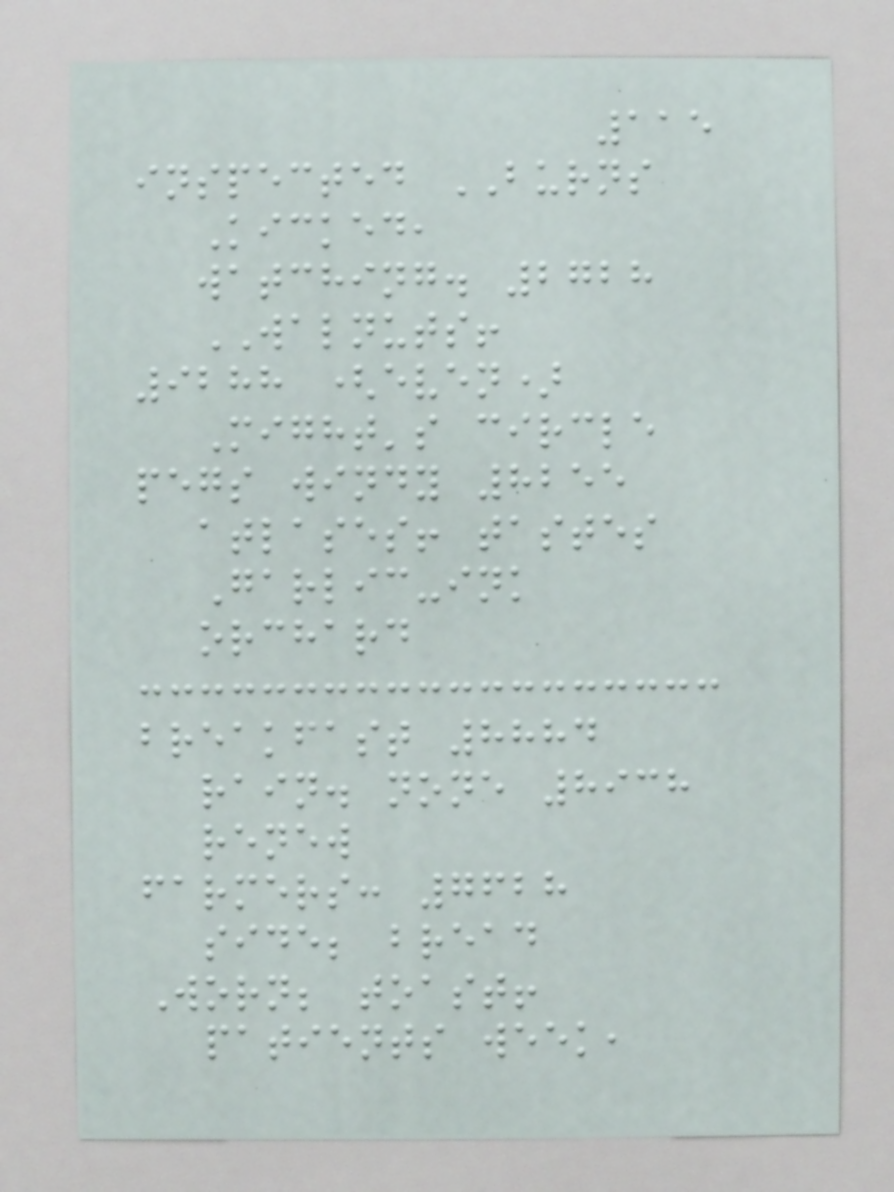115
inspected BURNS
Kicked,
watching. 2728
WALNUTS!
9288 (even)
Might's circle
pegs windy 8255
atlases! tastes
Garlic-ink
orchard
breakfast 8884
rain. none 8938
renew
farmers: 7628
side; bread
Worn; toast!
patients week,
